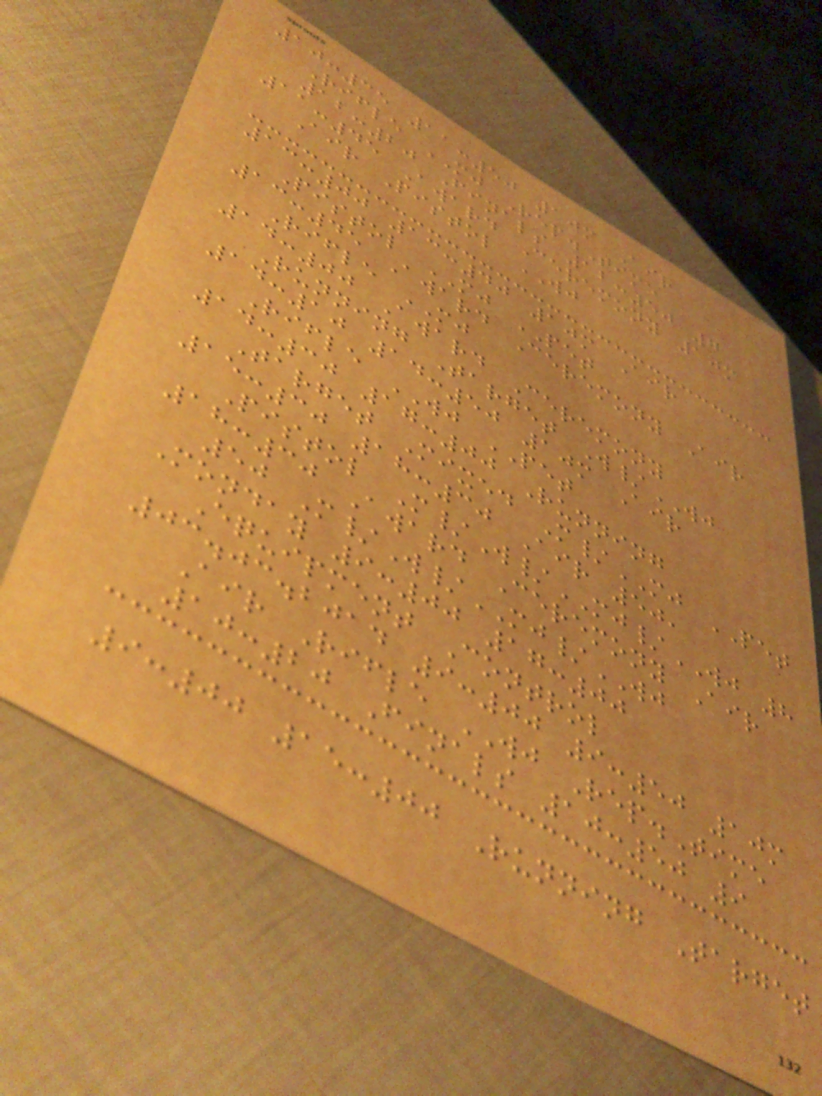10:35 11:50 10m Air
Rifle MJ Rep.Time
12:20 Finals 12:50 7
11:45 Award Ceremony 10m
Air Pistol WJ
13:00 13:40 10m Air
Pistol MJ PET
13:45 Award Ceremony Air
Rifle MJ
14:00 Award Ceremony
Running Target W/WJ
14:10 14:50 10m Air
Rifle WJ PET
14:30 17:00 Running
Target Mixed M/MJ PET
15:30 18:30 Air 50,
Pistol M/W/MJ/WJ 8
18:30 Award Ceremony Air
50 M/W/MJ/WJ
Monday 9:00 17:00
Equipment Control
03.03.2014 9:00 9:50 10m
Air Rifle WJ Rep.Time
10:20 Finals 10:50 9
9:00 15:00 Running Target
